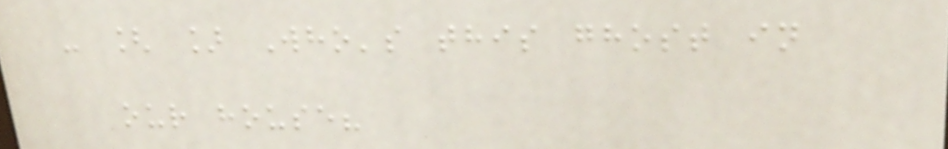- [ ] Who's this ghost in
our house?
